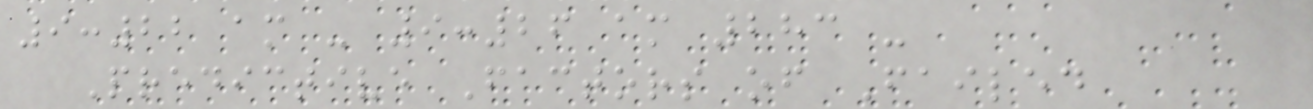9:22 am - 9:26 am 283 -
Predictive Factors of Failed
